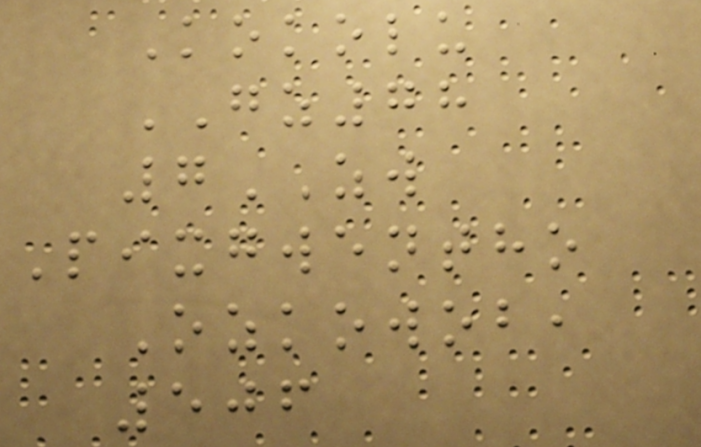Kokolu
GZ78
7ZW
Pixgwentho
Ozkowob,
506
